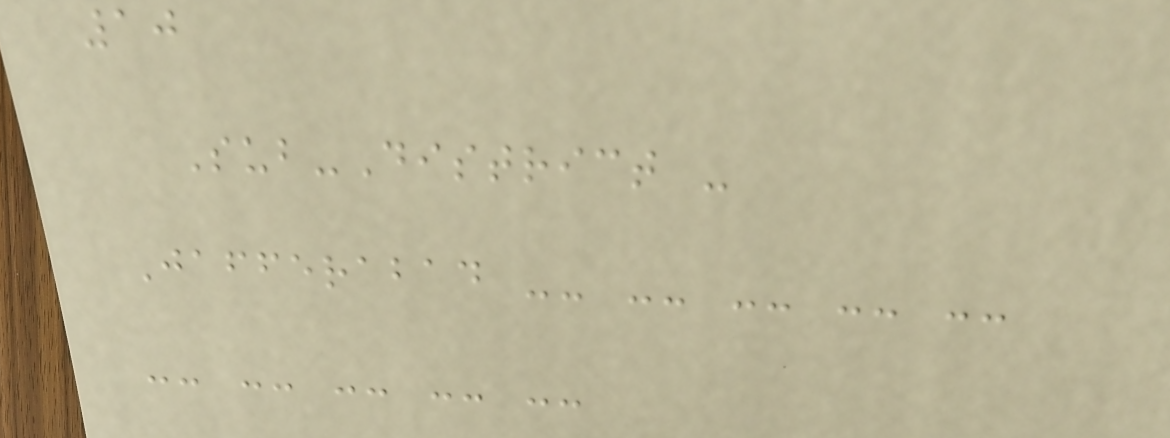10
Sub-District -
Jafferabad -- -- -- -- --
-- -- -- -- --
